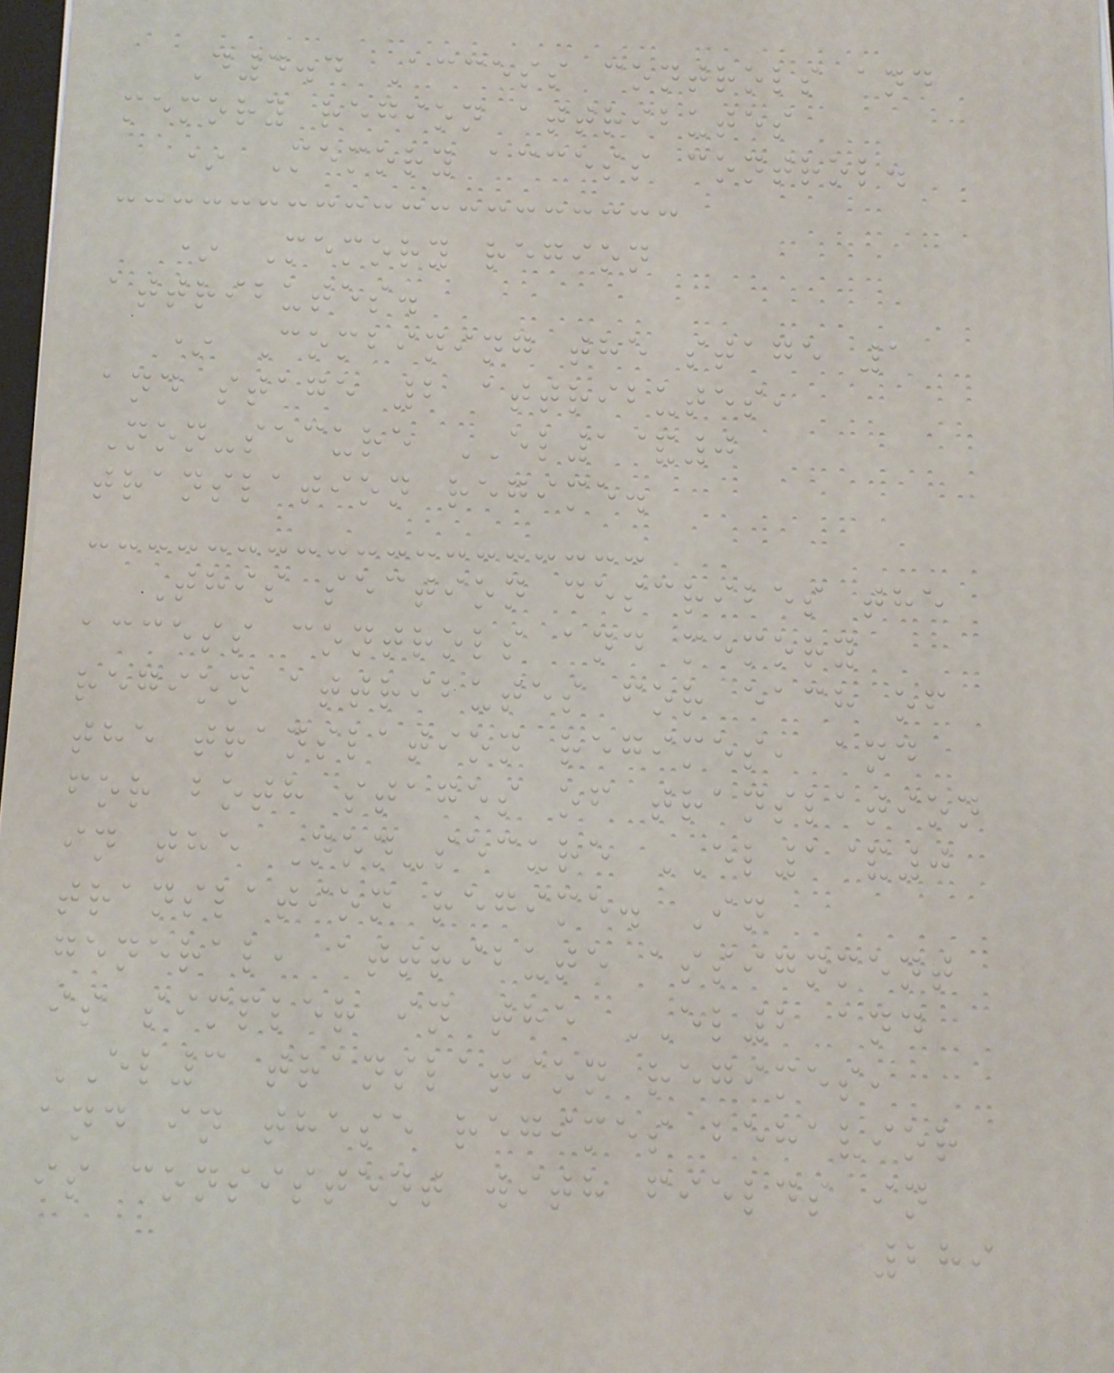D4.4 Access controls and
memory region attributes
* Memory access control.
* Memory region
attributes.
* Combining the stage 1
and stage 2 attributes,
Non-secure EL1&0
translation regime.
This section describes the
access controls and memory
region attributes for each of
the translation regimes, and
for both stages of translation
in the Non-secure EL1&0
translation regime. In
general, attribute assignment
is simpler in the EL2 and
EL3 translation regimes,
and in these regimes behavior
is consistent with fields in
289
